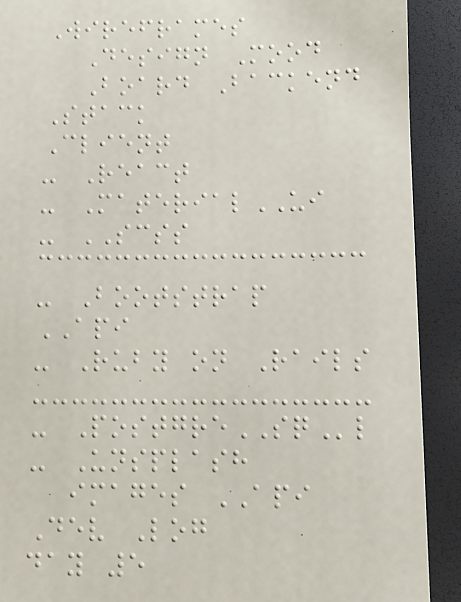Wireframes
Design Mood
Board Backend
Stack
Client
- React
- MaterialUI
- SCSS
- Bootstrap
API
- Ruby on Rails
- PostgreSQl
- Unsplash
images API
Dev Log
day 5
